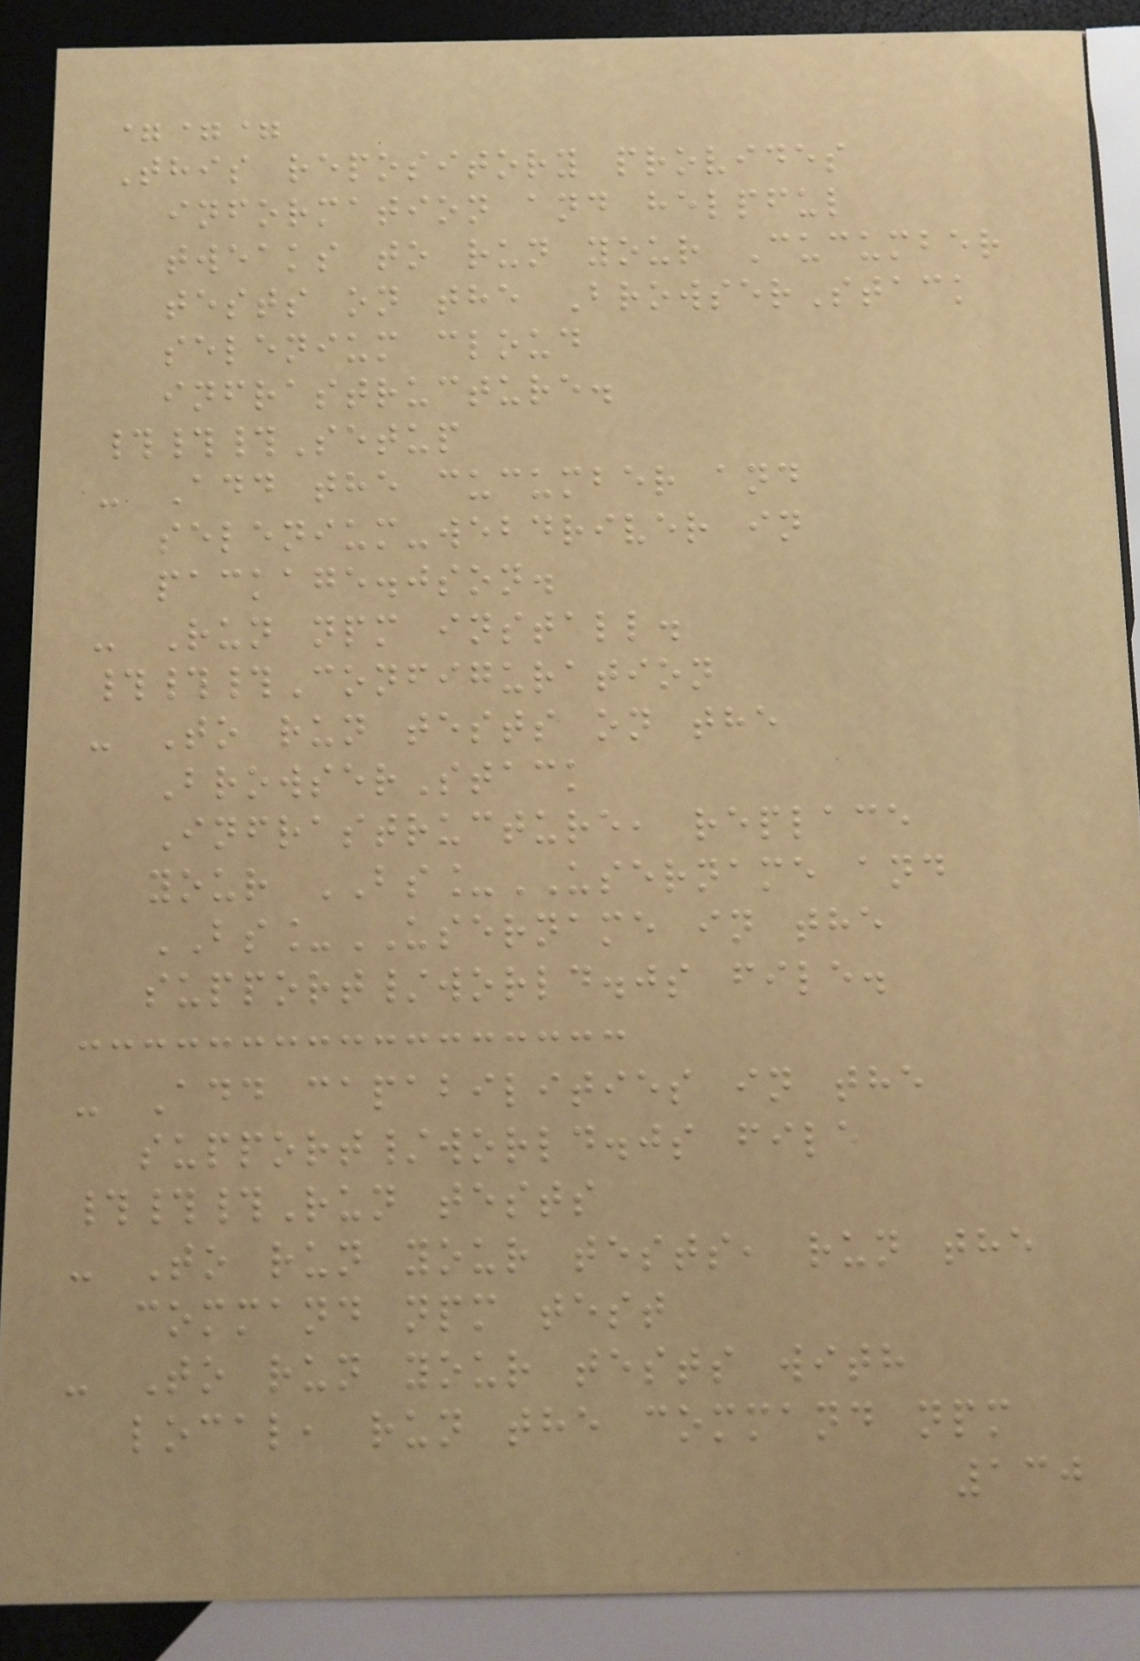===
This repository provides
information and helpful
tweaks to run your Cucumber
tests on the BrowserStack
selenium cloud
infrastructure.
###Setup
- Add the cucumber and
selenium-webdriver in
package.json.
- Run npm install.
###Configuration
- To run tests on the
BrowserStack
Infrastructure, replace
your BS_USERNAME and
BS_USERNAME in the
support/world.js file.
- Add capabilities in the
support/world.js file
###Run tests
- To run your tests, run the
command npm test
- To run your tests with
local, run the command npm
130
